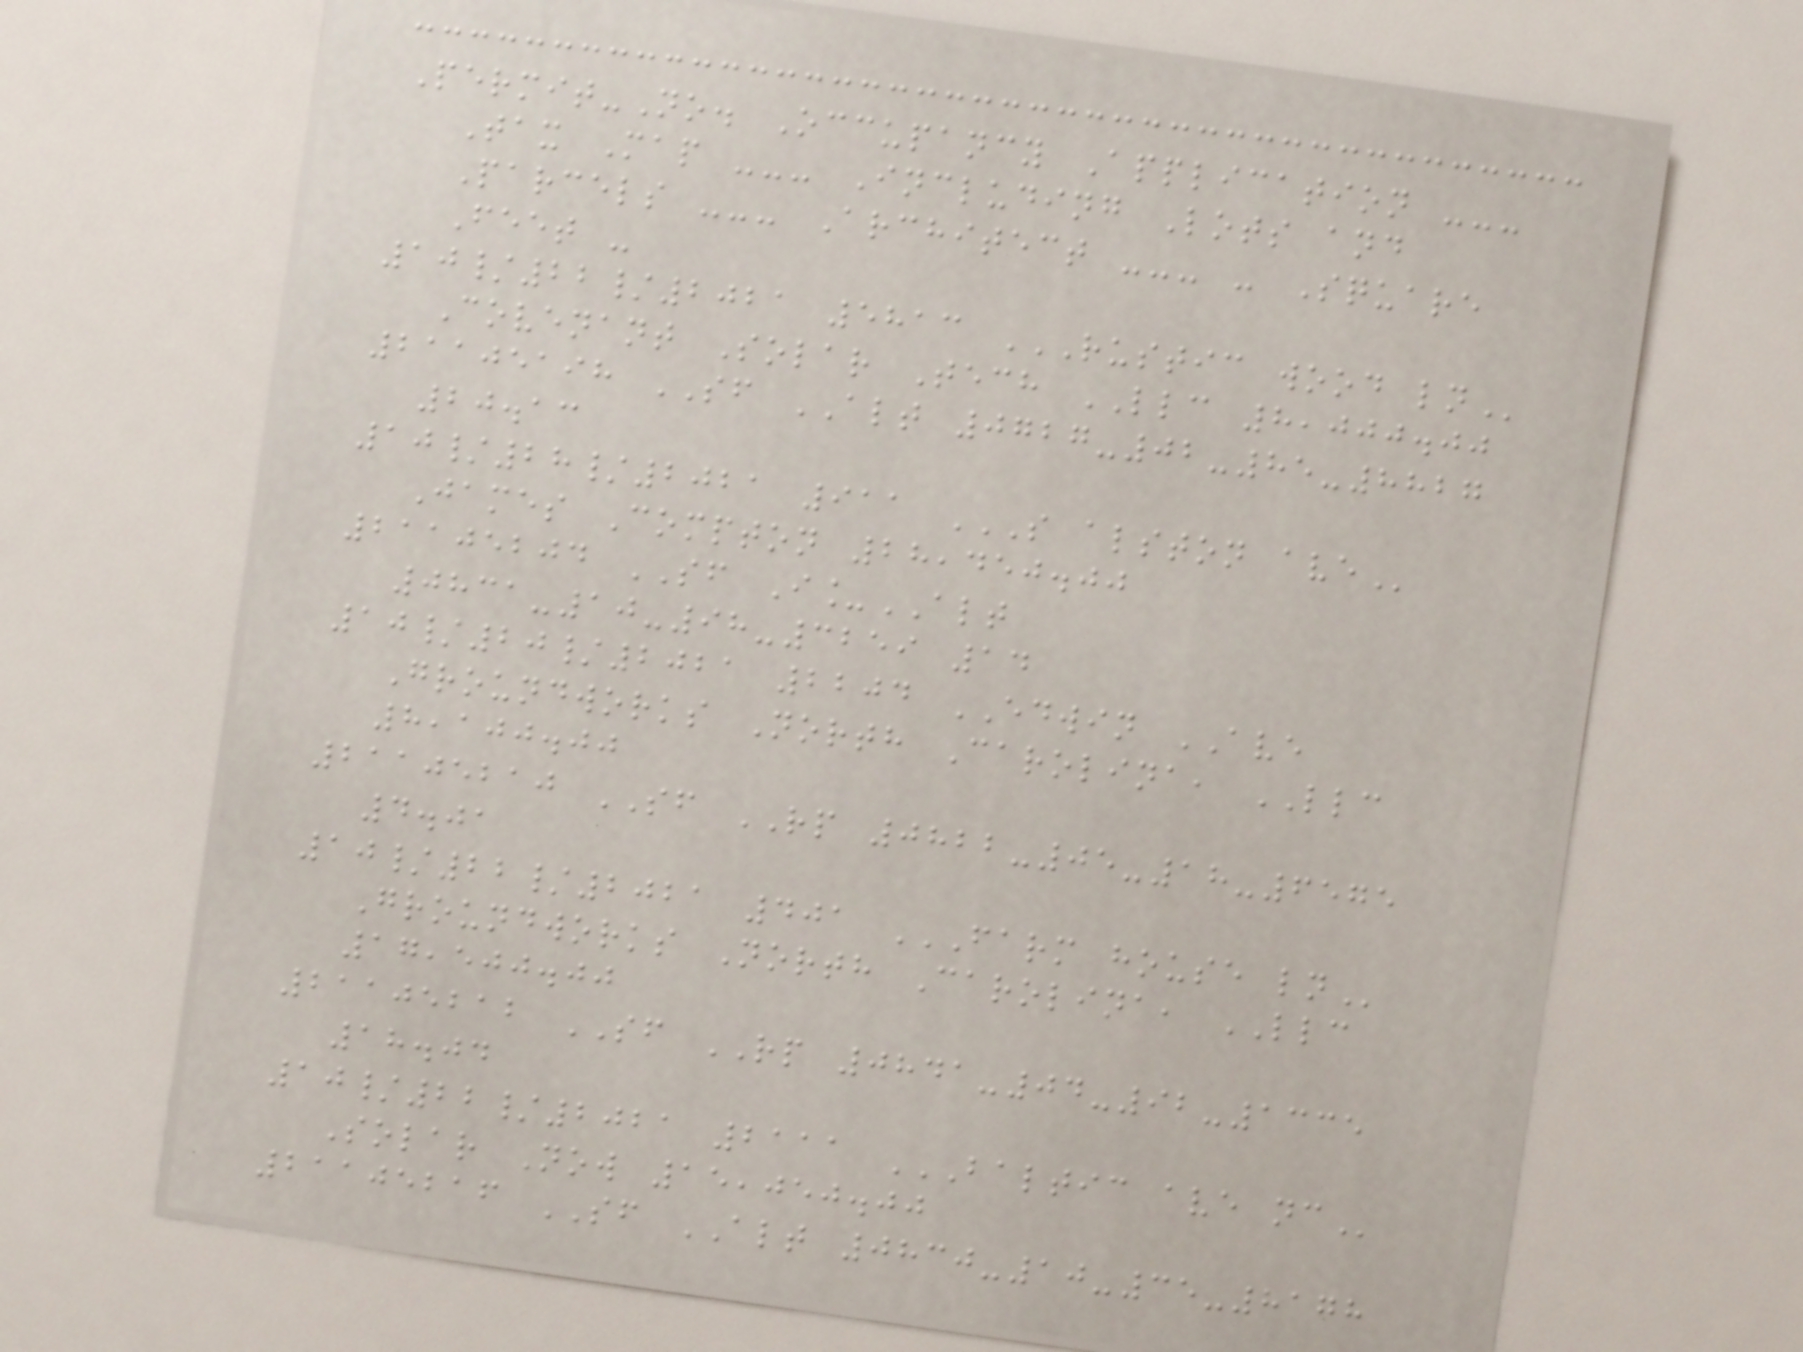Permit-No. Occupancy Application ---
Tax Map --- Including Lots and
Parcels --- Architect --- - Square
Feet -
10/22/2021 5813 RUSTIC WOOD LN
Covenant Solar Tech LLC 8,000.00
21105198 SF ALT 0727-02-85-8827
20.13
10/28/2021 911 S ALSTON AVE
James Compton 28,450.00
21105204 SF I_ALT
0831-10-98-3259 14
10/20/2021 2204 EDWIN AVE
Groundworks North Carolina, LLC
8,100.00
21105210 SF RP 0822-05-18-6575
4.01
10/22/2021 401 FARM HOUSE LN
Groundworks North Carolina, LLC
17,500.00
21105212 SF RP 0841-04-92-1335
18.04
10/22/2021 2111 BALTIC AVE NC
Solar Now 15,050.00
21105216 SF ALT 0830-10-35-8178
